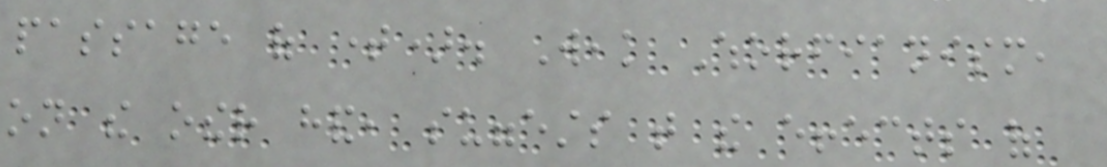passage of time). Weak Whorfianism,
on the other hand, suggests that the effects of
